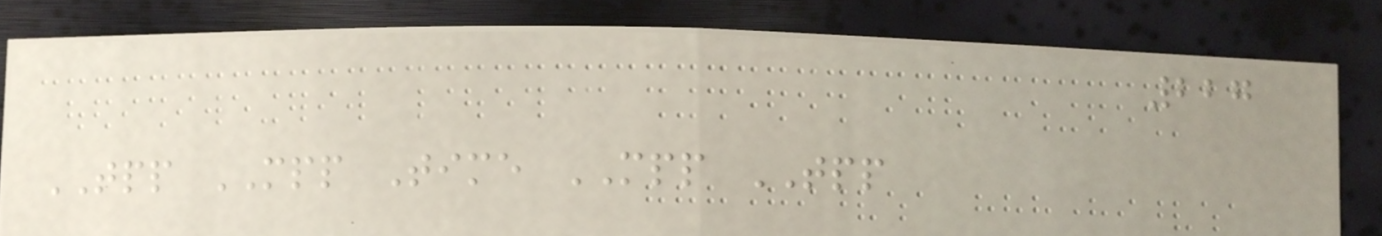227
TPP MPP Time MPP TPP
